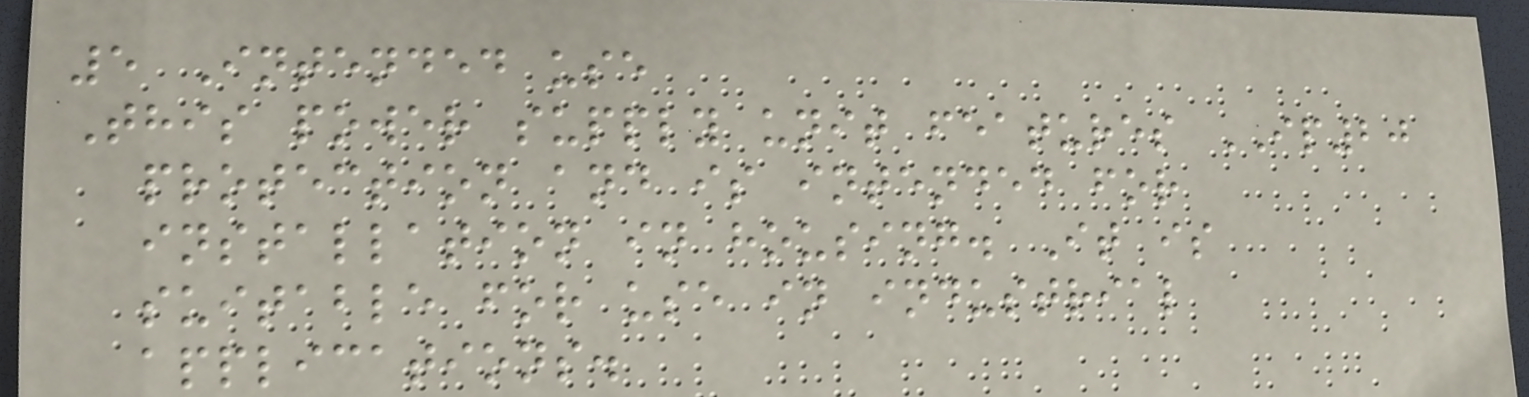5 Intended use
This power supply unit features IP20
protection and is intended for
installation in housing. It is
suitable for use in industrial
applications.
